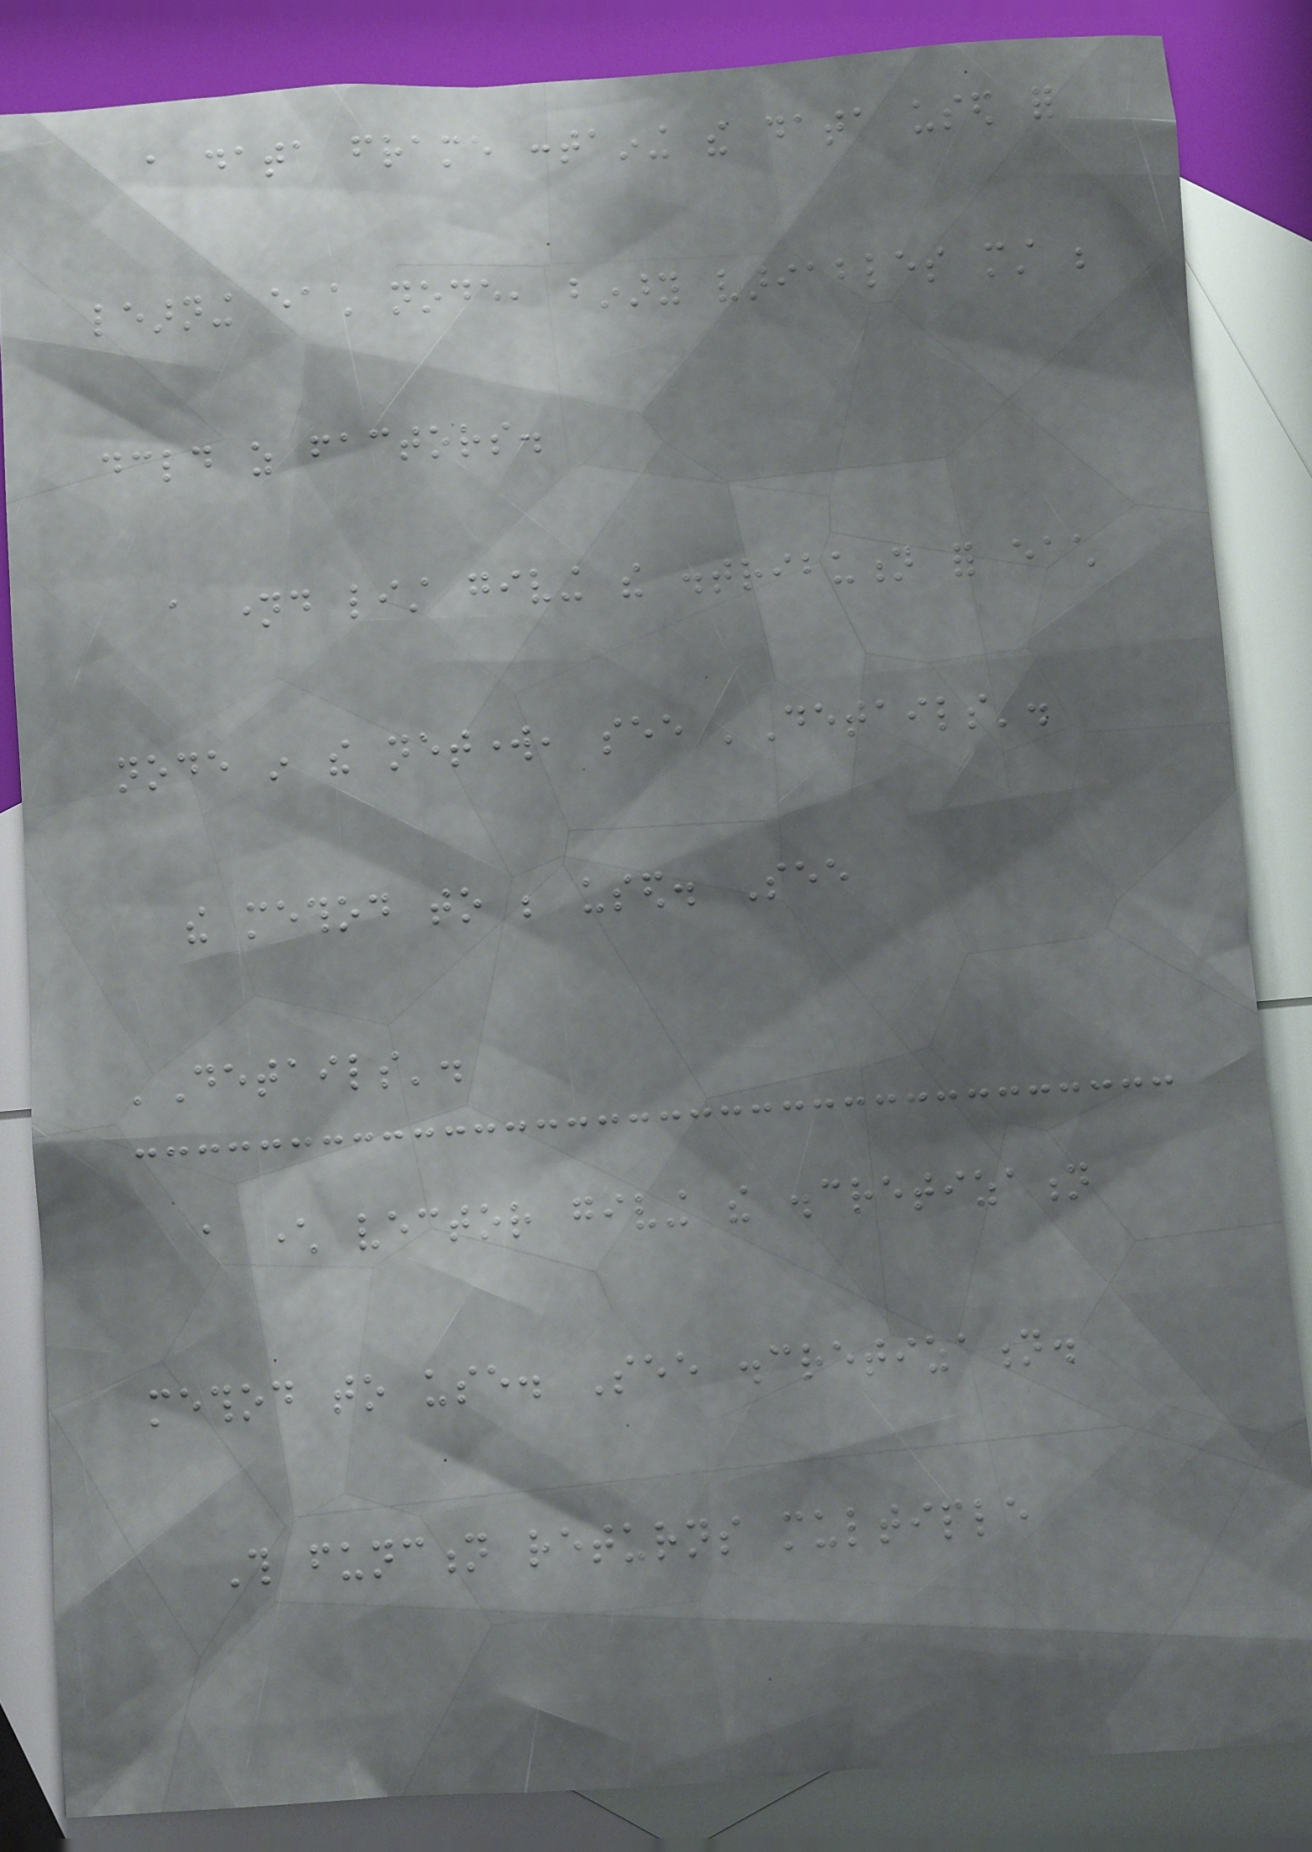a data frame containing the data used for
learning each node, binary variables must be
declared as factors.
a named list giving the distribution for each
node in the network, see 'Details'.
the method to be used. See
'Details'.
a character vector giving the discretization
method to use. See discretization.
This function returns multiple
